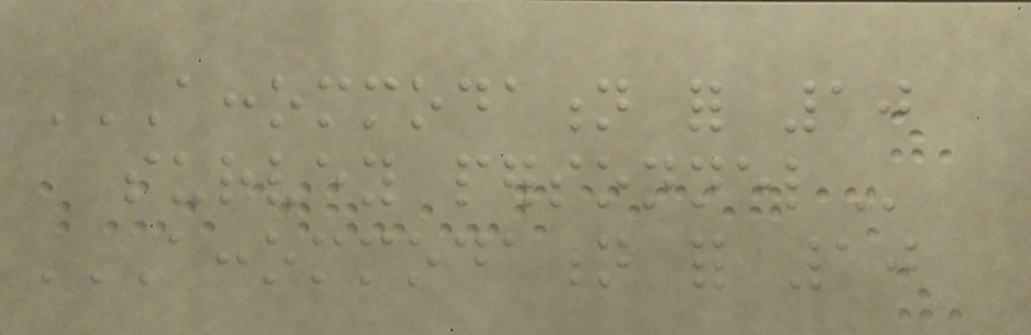ACCOMMODATION FOR 10
SURVEY PERSONNEL
ACCOMMODATION FOR 10
